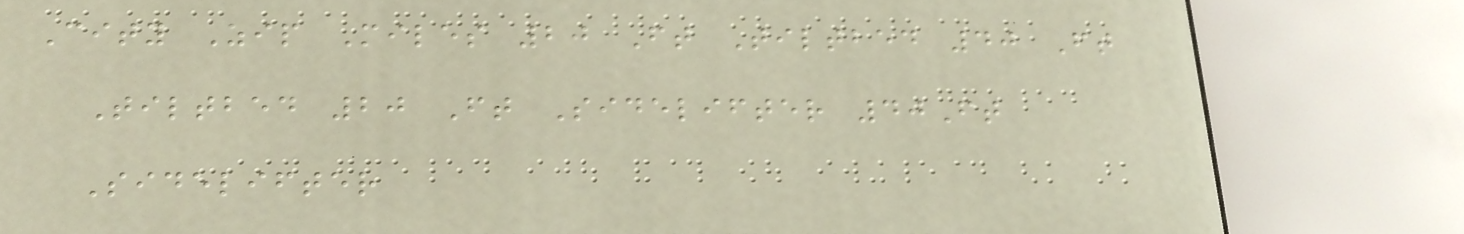City Zip Miles 20 Ft Tiltbed 40 Ft
Tiltbed 20 Ft Sidelifter 40Ft
Sidelifter
